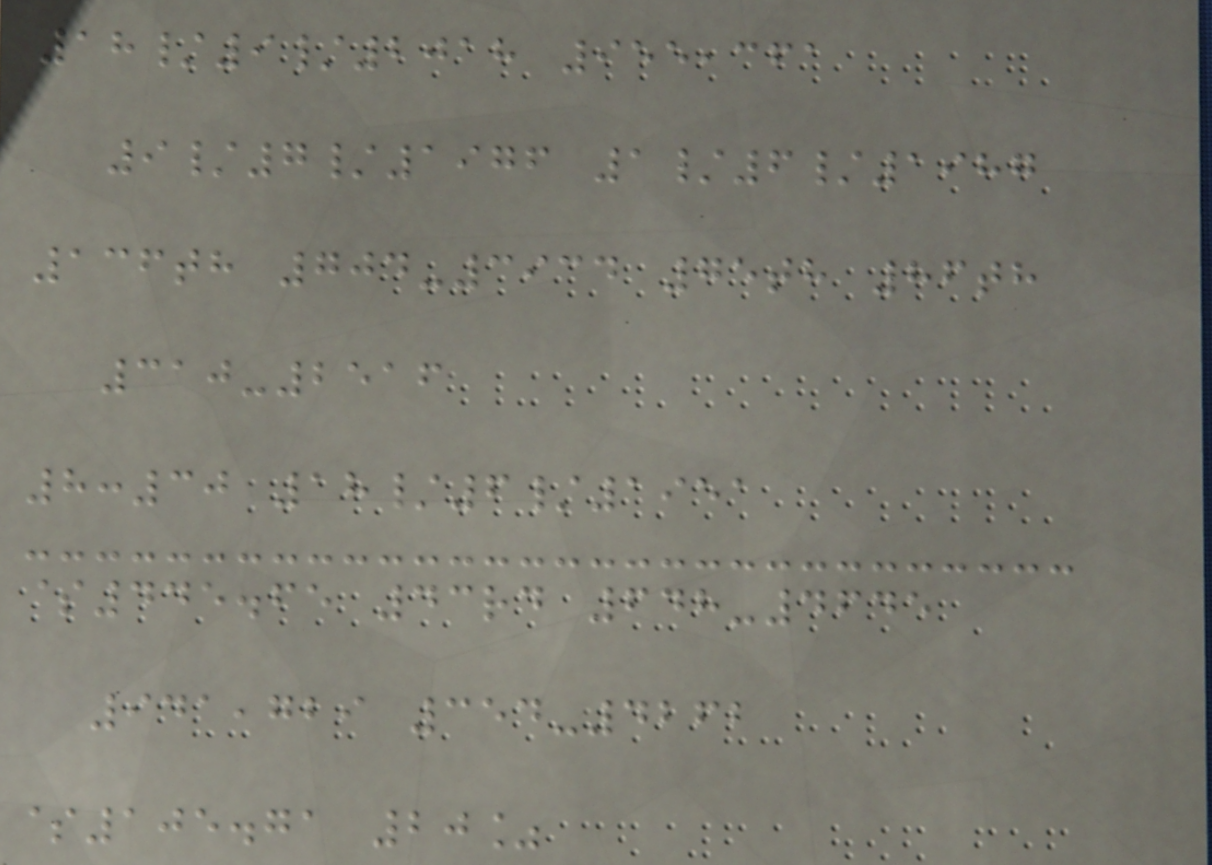18/9/2018 955,361
9/7/1976 1/6/1987
136th 704-3934 75th 86th
310-2516
8:30 18/6/1951
$445.65 43rd 648-4645
941,729 354-4262
$105.71 20%
